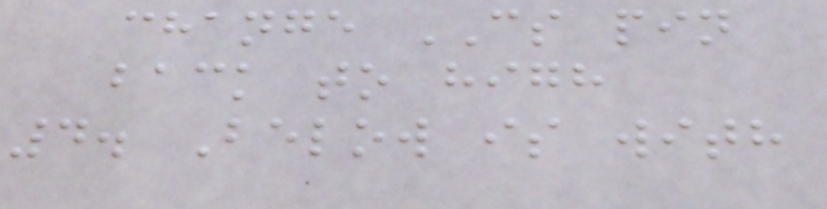change CS pin
back to high
4. Below is with
